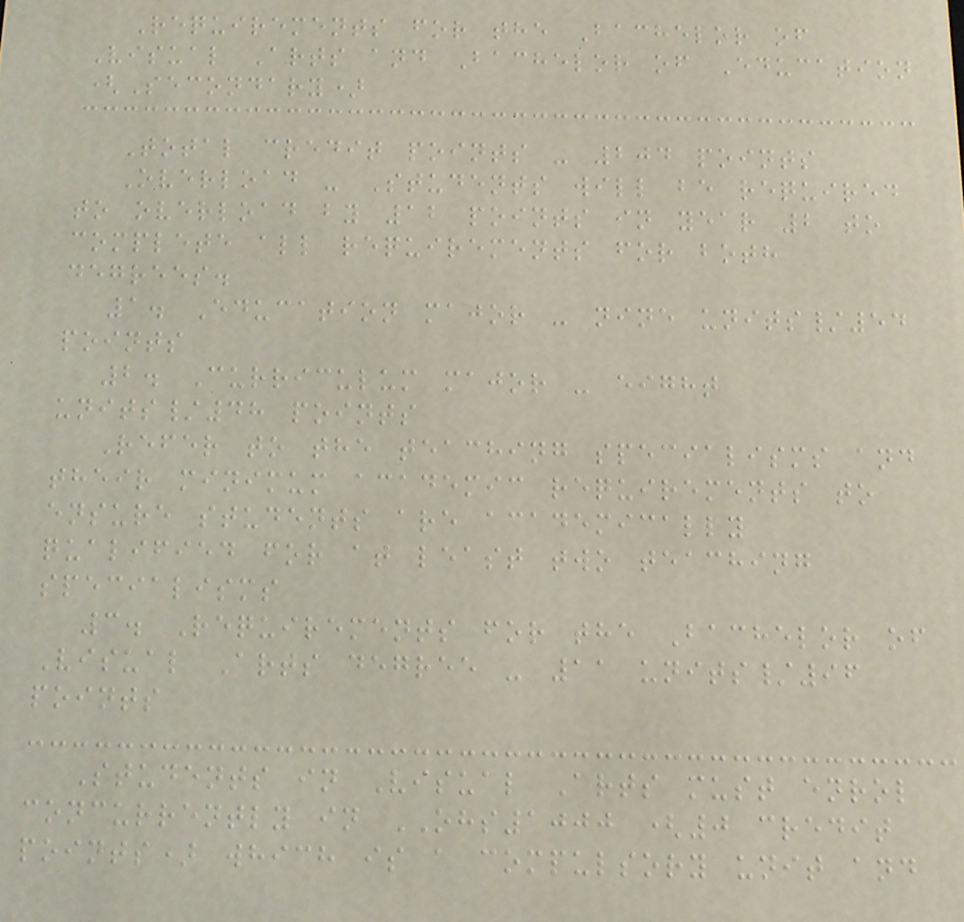Requirements for the Bachelor of
Visual Arts and Bachelor of Education
(Secondary)
Total credit points - 204 points
Overload - Students will be required
to overload by 12 points in year 2 to
complete all requirements for both
degrees.
1. Education major - nine units/54
points
2. Curriculum major - eight
units/48 points
Refer to the teaching specialisms and
their minimum academic requirements to
ensure students are academically
qualified for at least two teaching
specialisms
3. Requirements for the Bachelor of
Visual Arts degree - 11 units/96
points
Students in Visual Arts must enrol
concurrently in OHS1000 (0 credit
points) which is a compulsory unit and
